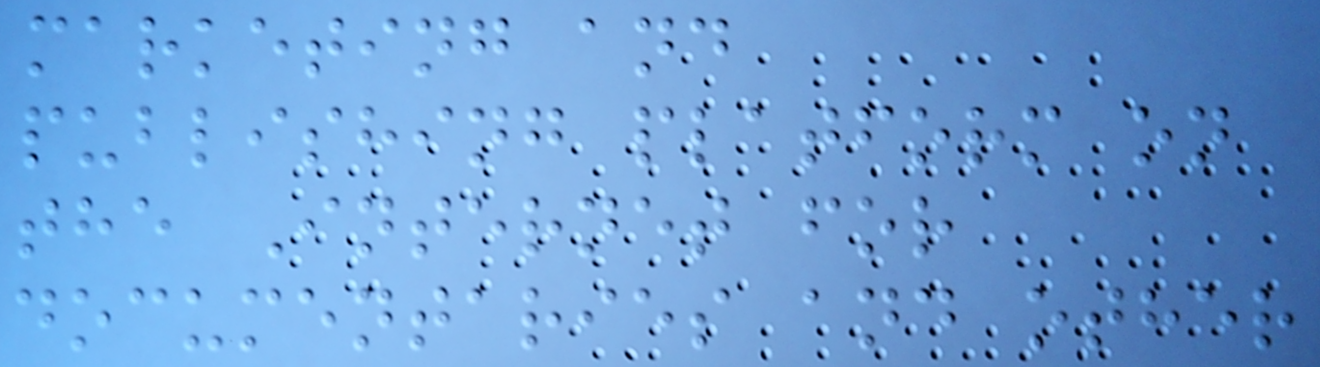marketing and
publishing platform on
the Internet for
documentaries and other
